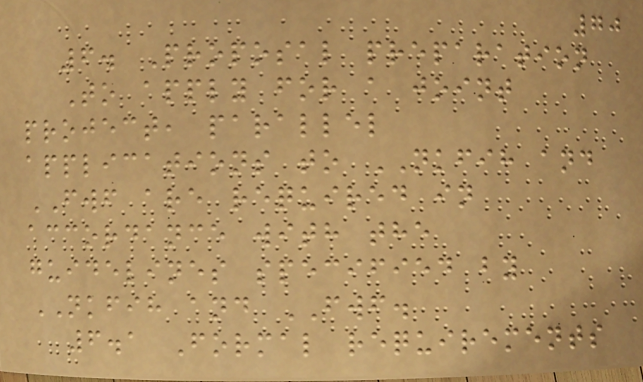70
6. Proposal preparation
To apply for a joint
project, parallel
applications to NKFIH and
FWF are required in
accordance with the
guidelines specified by
NKFIH and FWF.
6.1 Formal requirements
